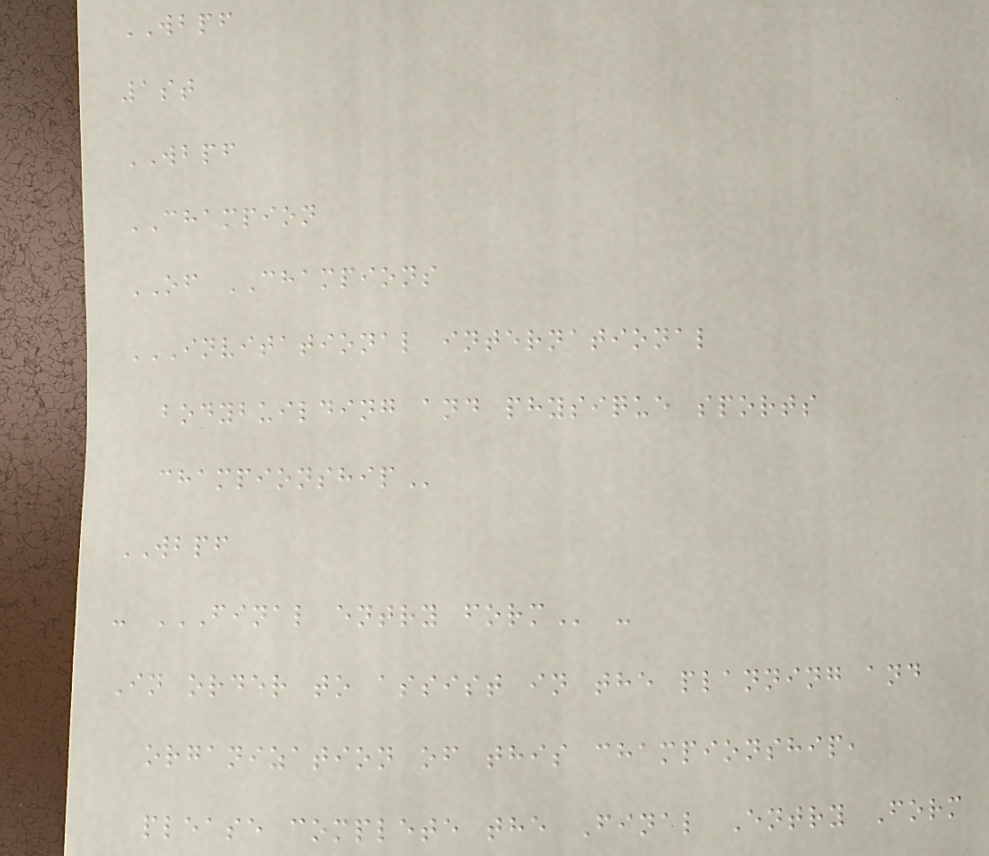WBPF
1st
WBPF
CHAMPION
OF CHAMPIONS
INVITATIONAL INTERNATIONAL
BODYBUILDING AND PHYSIQUE SPORTS
CHAMPIONSHIP
WBPF
- FINAL ENTRY FORM -
In order to assist in the planning and
organization of this championship,
please complete the Final Entry Form
